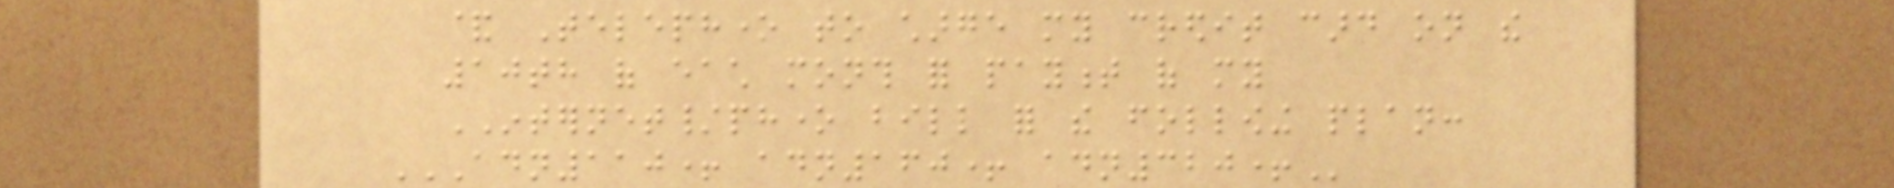& Telephone to charge my credit card on the
10th of each month for payment of my
INTERNET/phone bill for the following plan:
ADN110+ ADN160+ ADN320+
